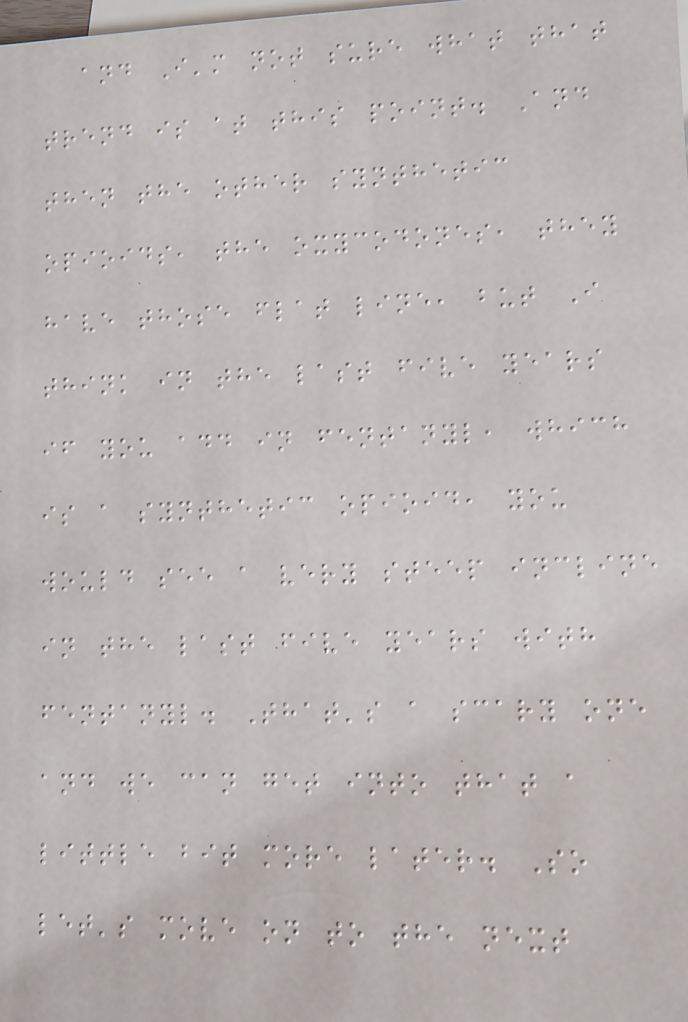and I'm not sure what that
trend is at this point. And
then the other synthetic
opioids, the oxycodones, they
have those flat line, but I
think in the last five years
if you add in fentanyl, which
is a synthetic opioid, you
would see a very steep incline
in the last five years with
fentanyl. That's a scary one
and we can get into that a
little bit more later. So
let's move on to the next
